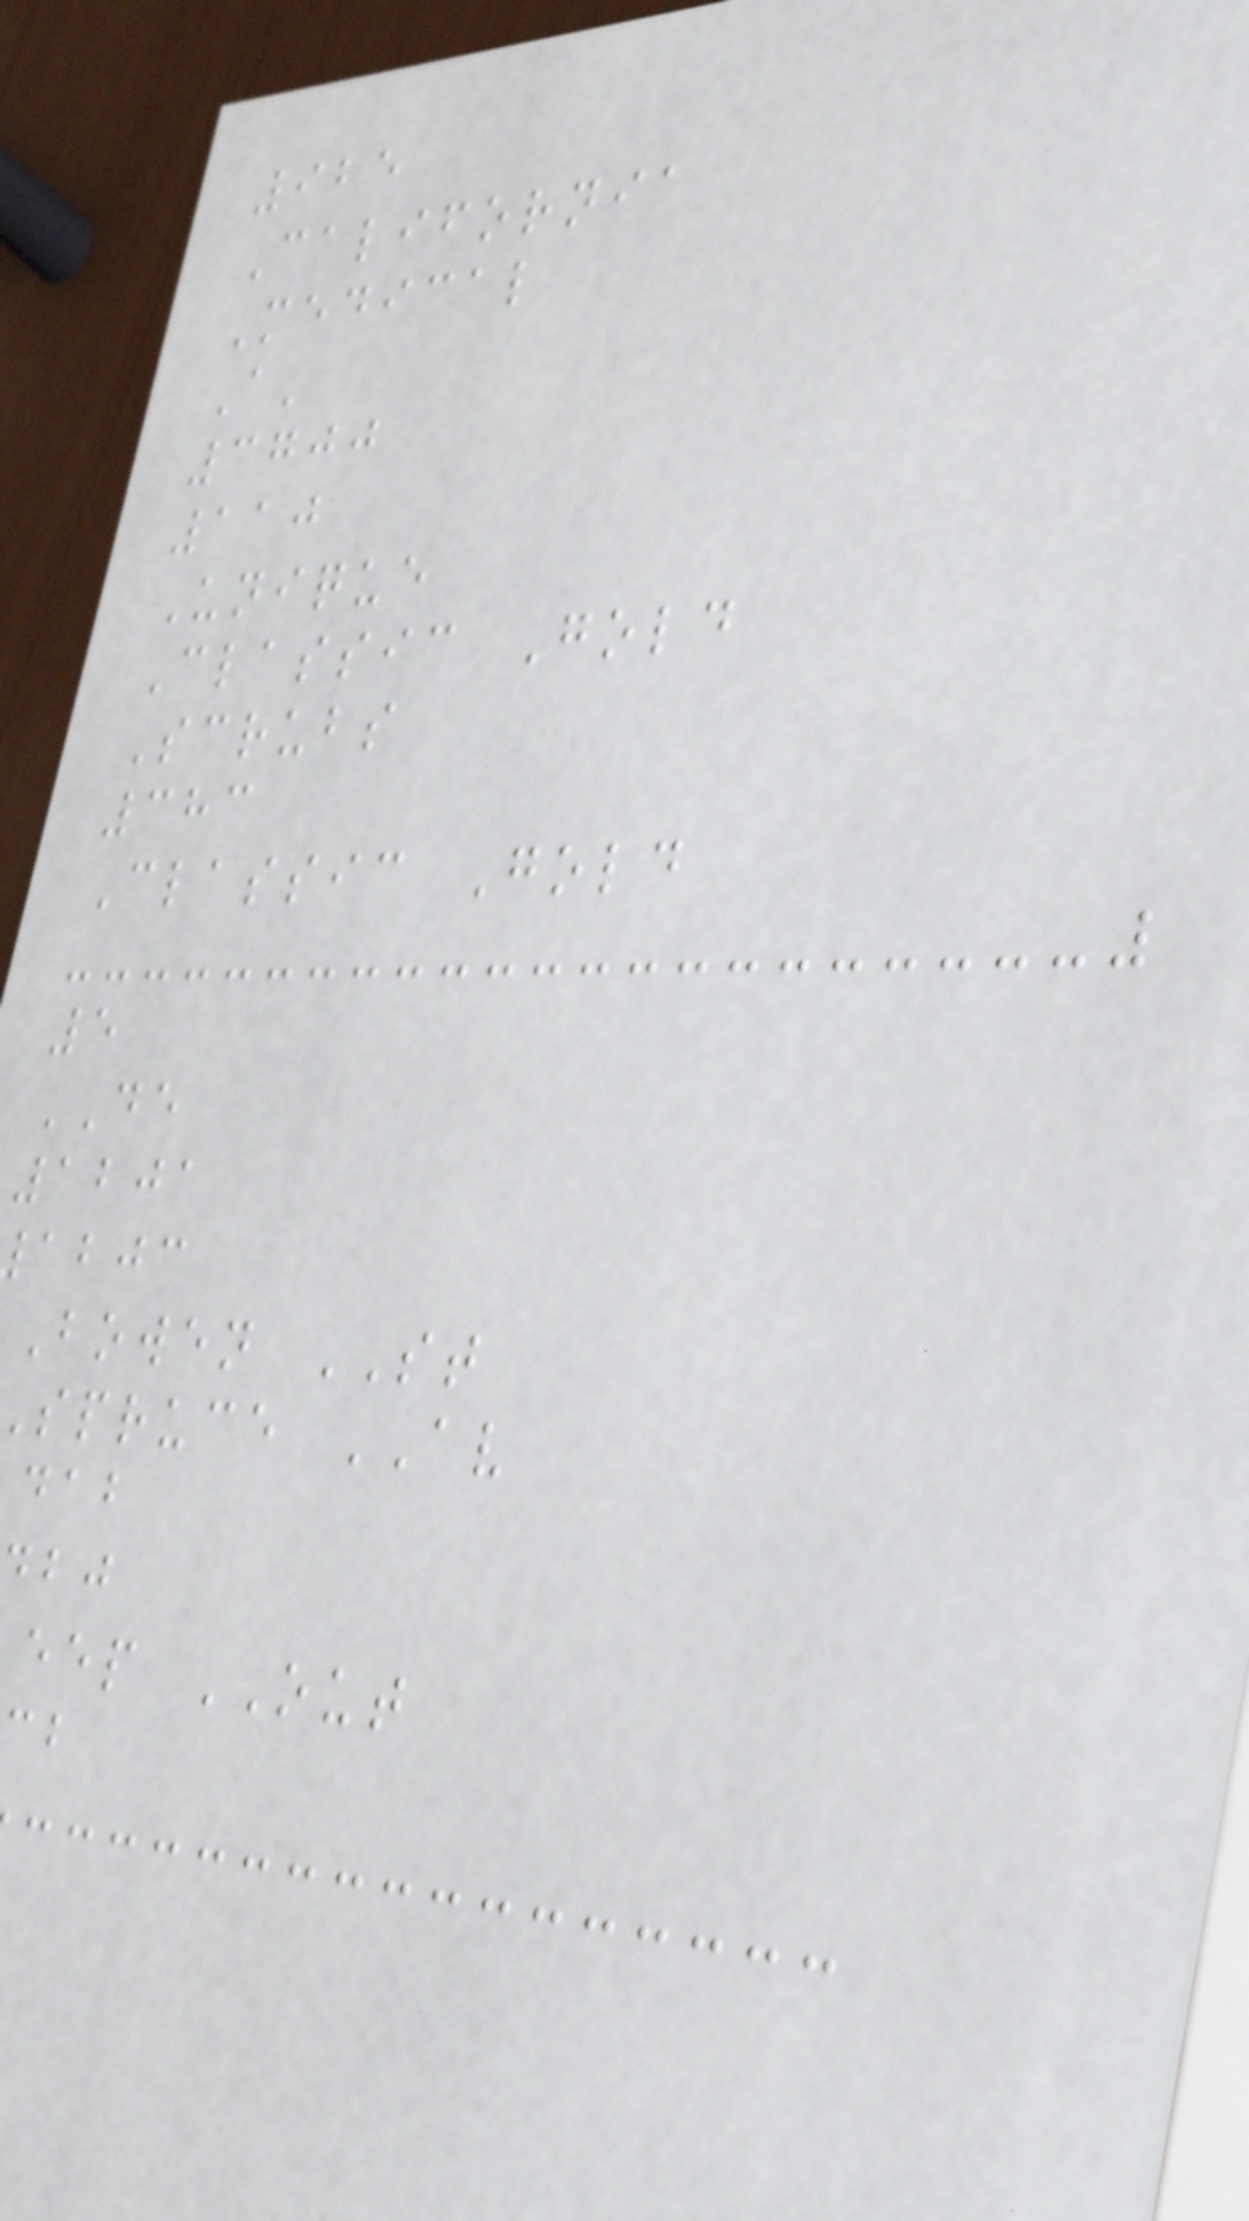925
California
Medical
A'
3700
110
Unique
Classic Gold
Scrubs
383
Classic Gold
5
DE
1201
abjc
bowen ST
spruce AV
eep OUT
